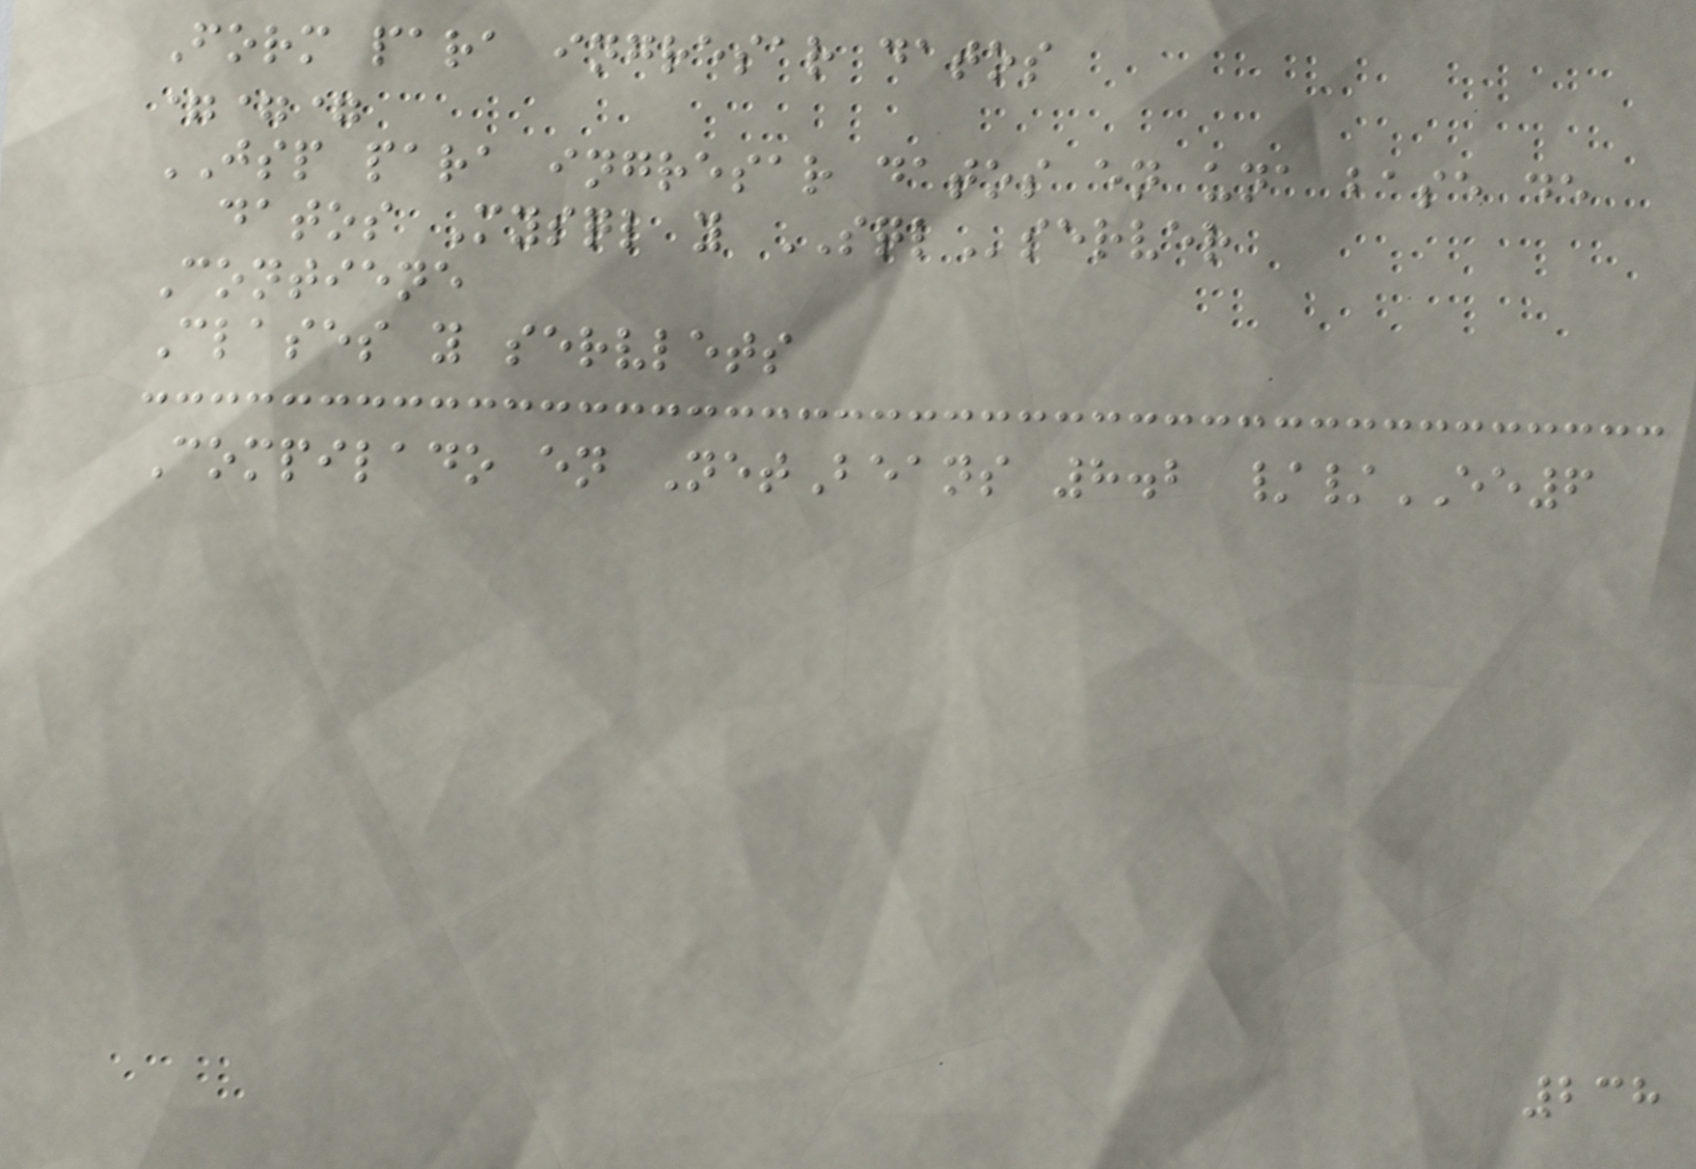Form para ingresar datos
===
JSP para ingresar datos en una base de
datos Mysql y SQLserver
Contiene
Clases y servlets
Compilado en NetBeans 8.2 //EE6
238
